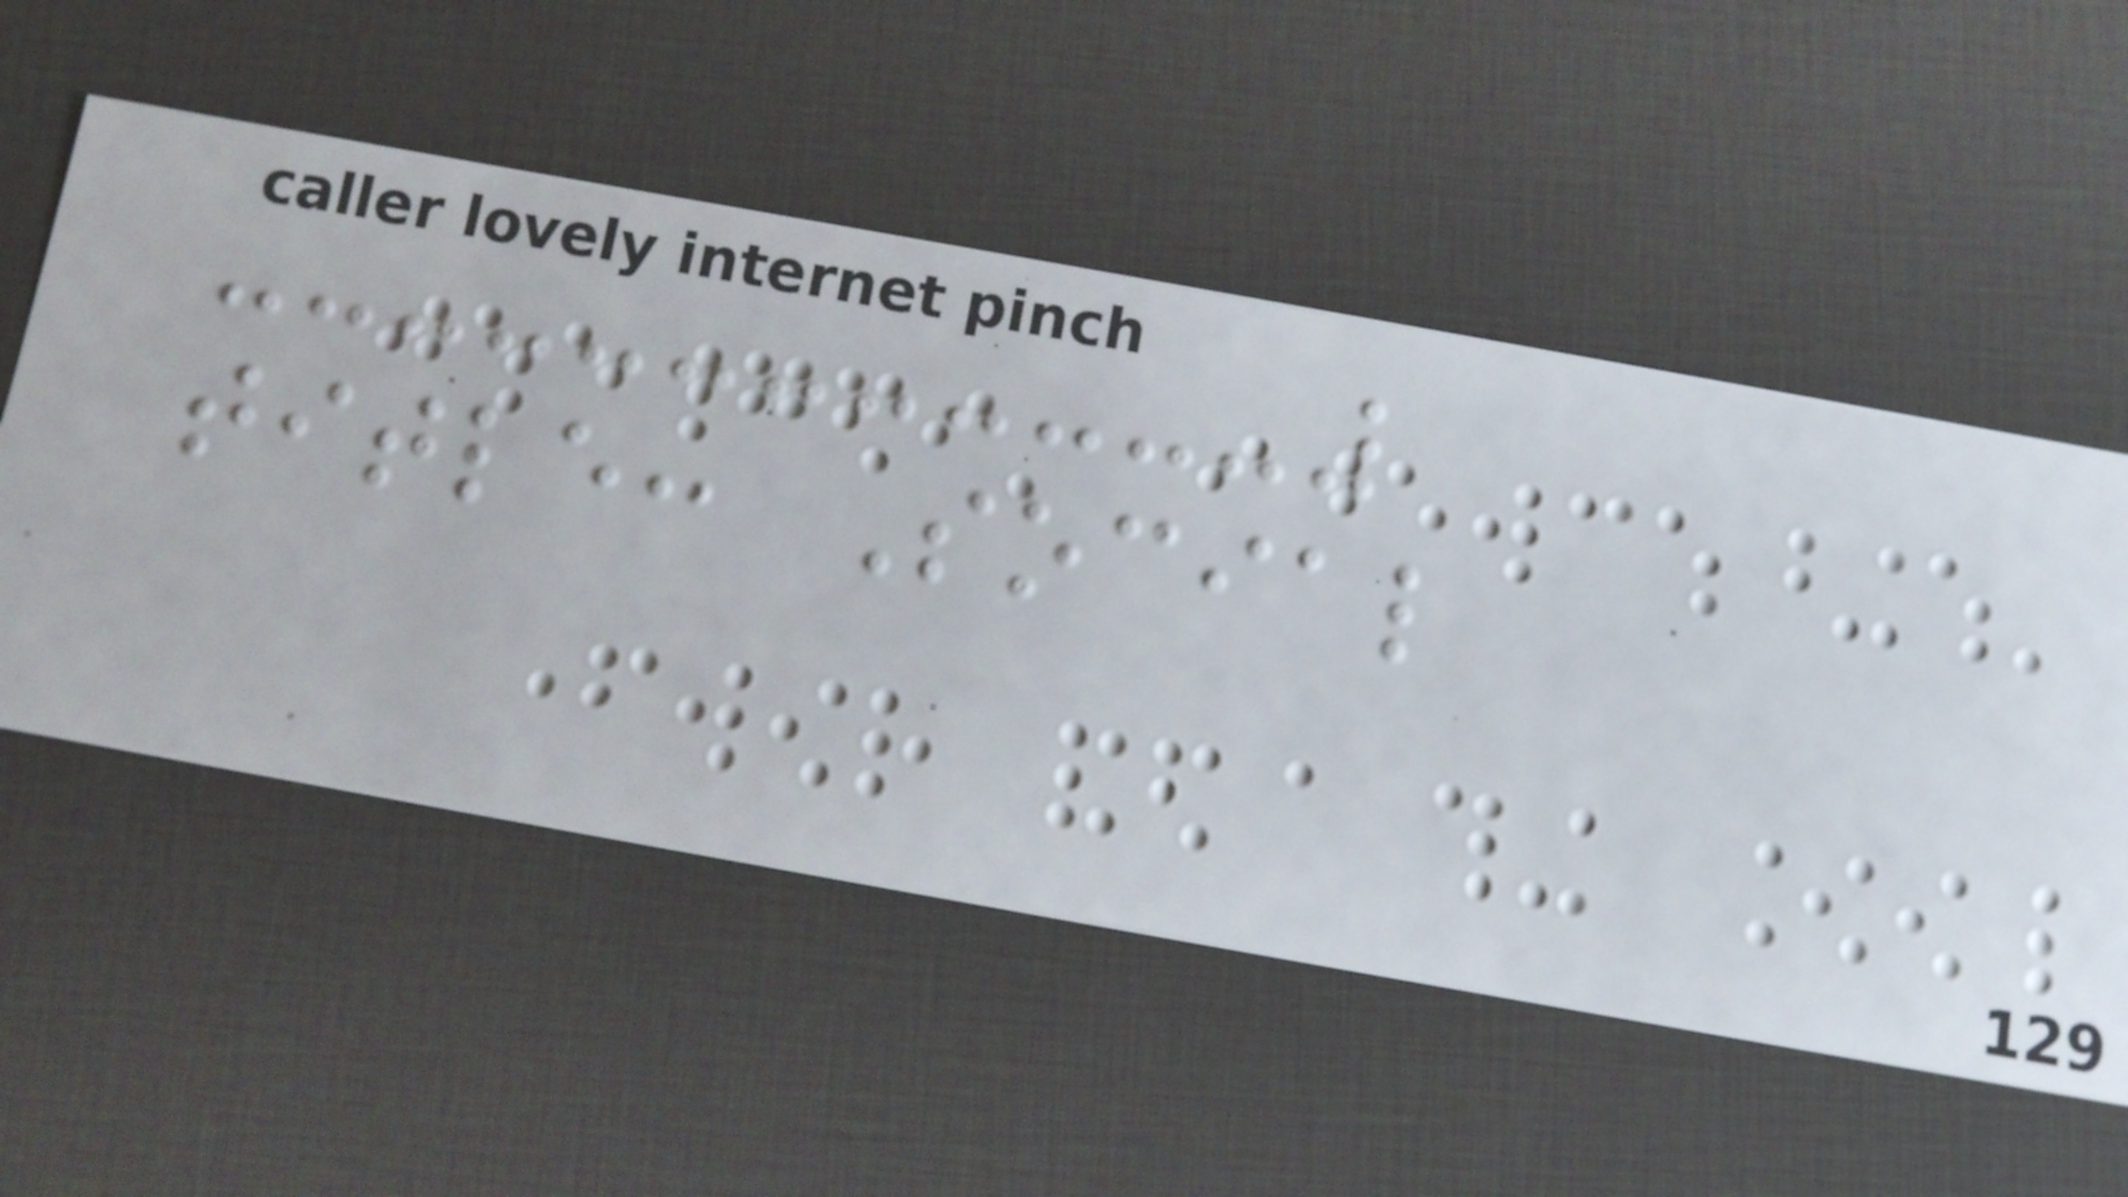title: Social
